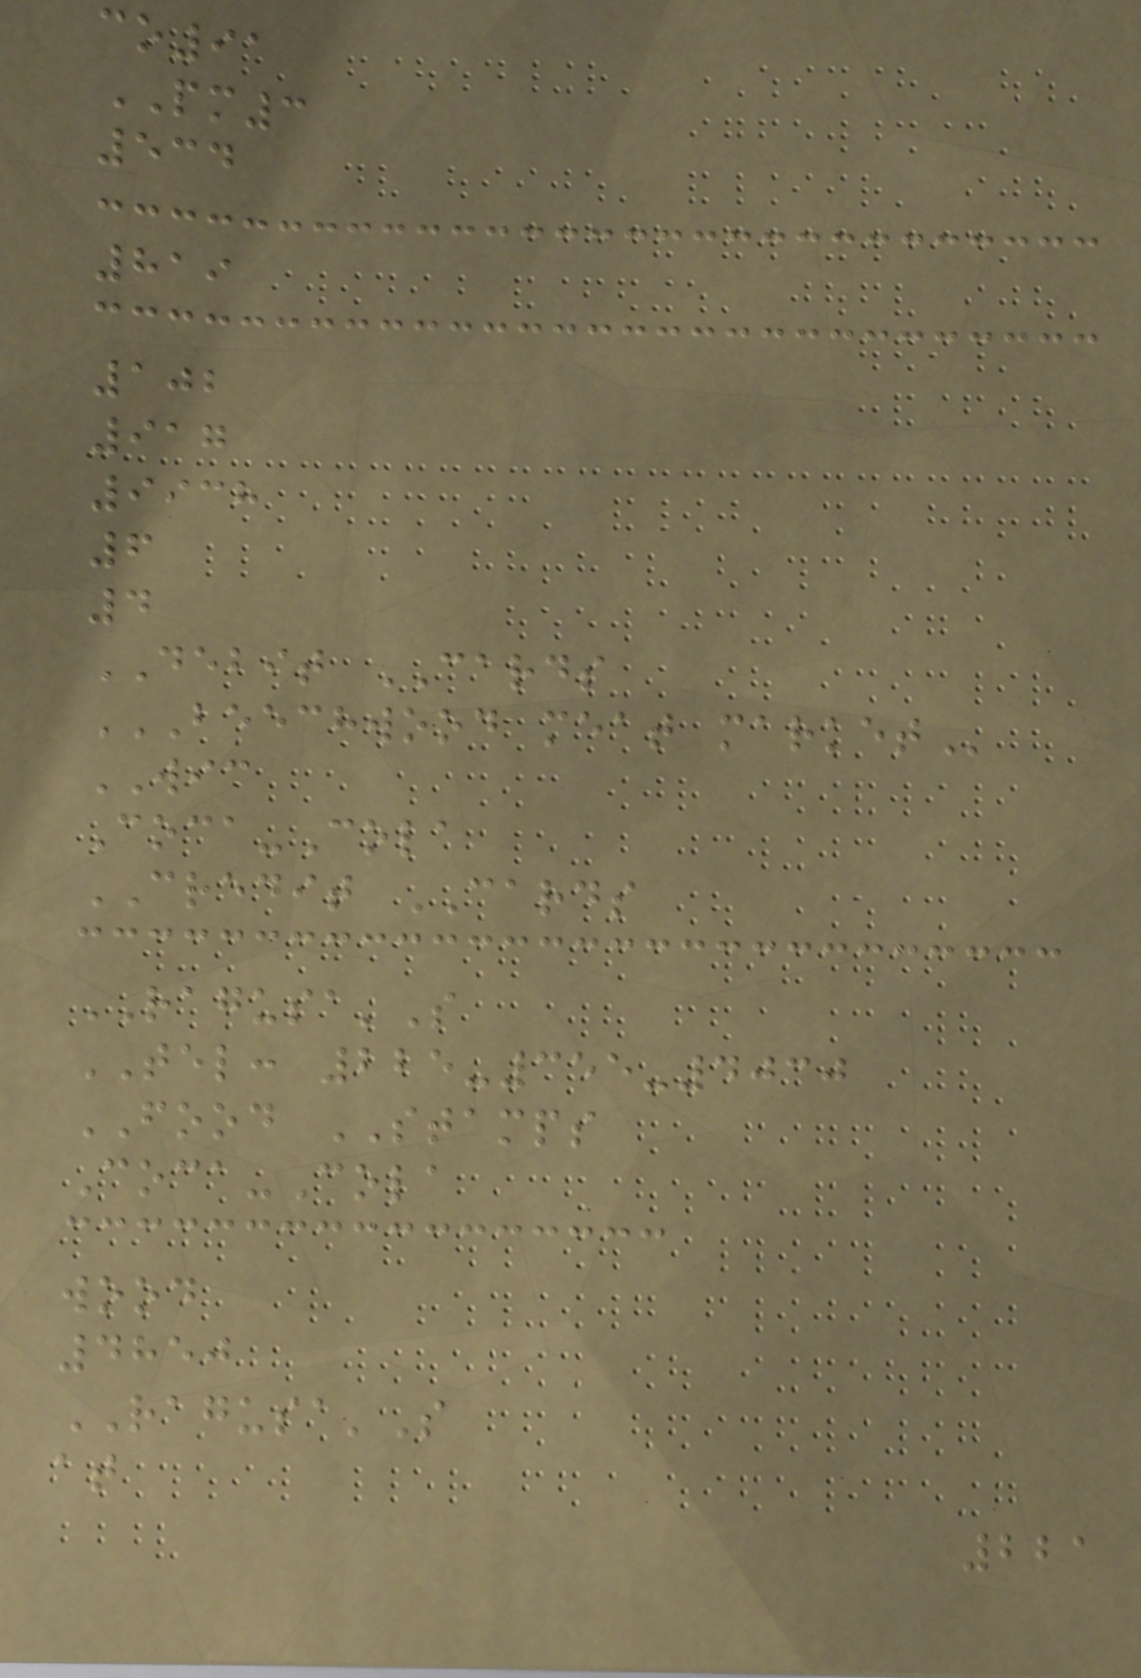co91
PM3
534
819
102
917
9938
6
4
DEBIT CARDS
BEECHWOOD MEAT MARKET
WIC
Coca-Cola
CREDIT CARDS
RAGUSA'S
TEL: 225-355-4030
FOOD STAMPS
Coca-Cola
wood
4850
RAGUSA'S
at
221
